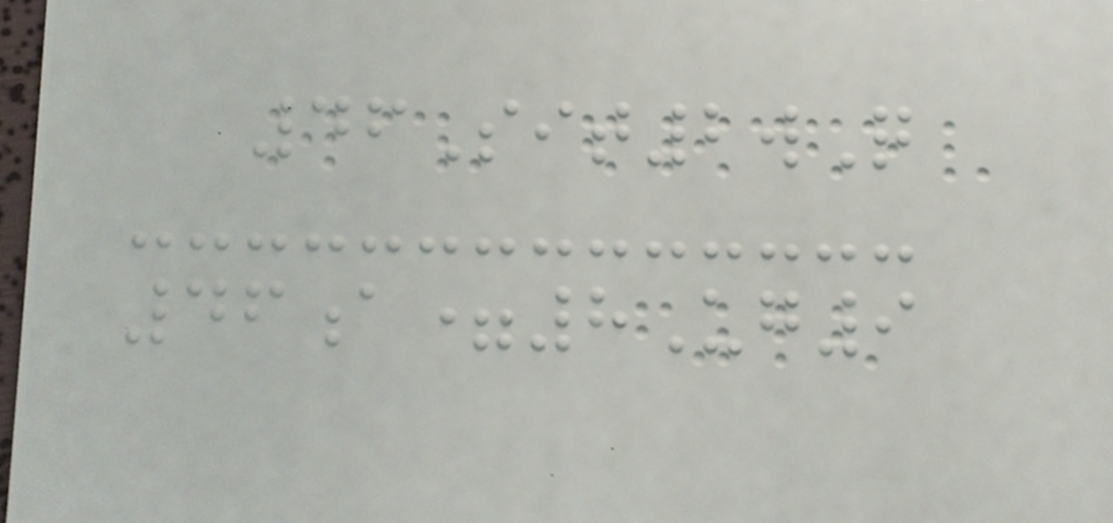46Sit2wQ
46a=8Ug9
